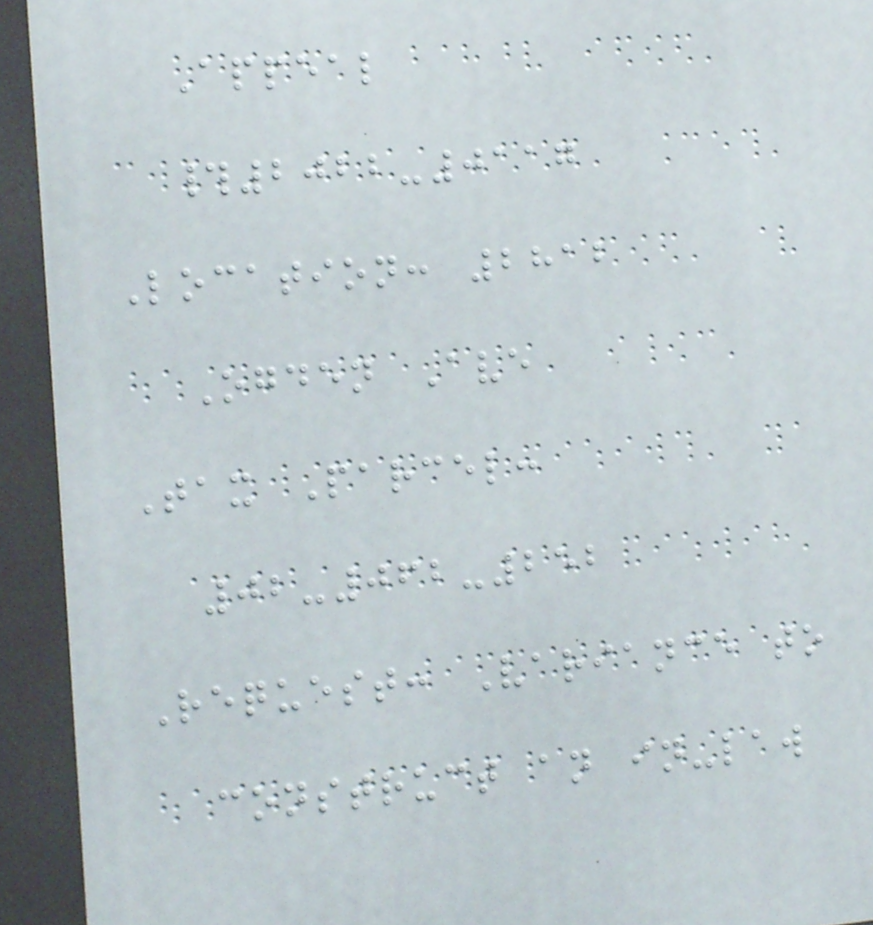Appeal
#2022-0117
Location: 2812
Ogden Ave
Tax Parcel:
02-062-252
Request: Variance to
construct an in-law
